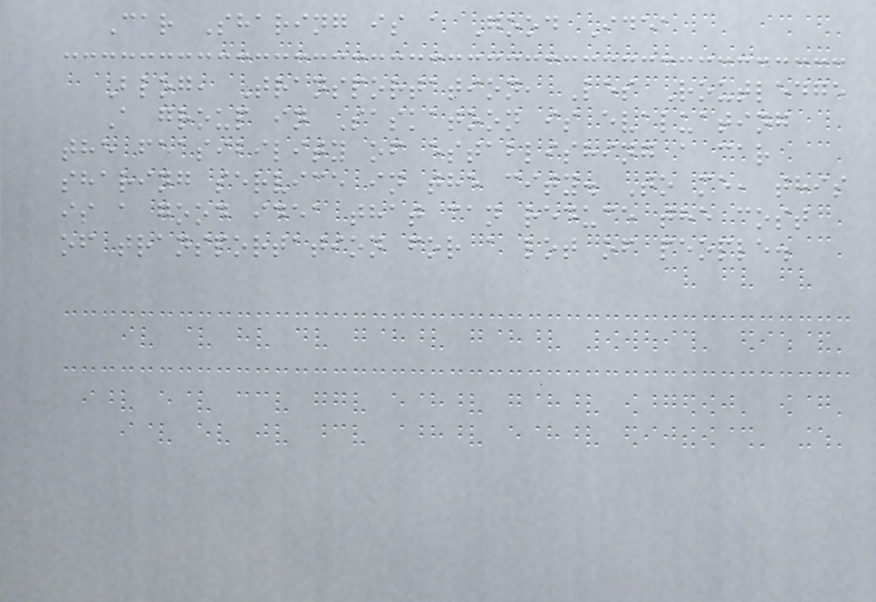Car Sharing is a Good Idea
Blog, Transportation, Les Routledge
A group in Saskatoon is evaluating
the feasibility of establishing a car
sharing service in the city. To me, this
is a good idea that can reduce the cost
of transportation for a lot of people.
